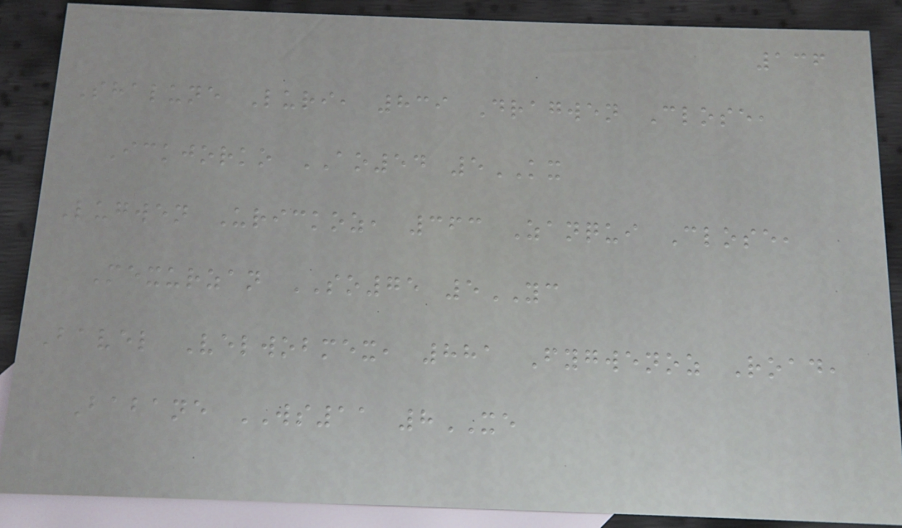136
Shalune Luri, 839 Dragwen Close,
Ickjorko AO54 5KX
Lugwen Urickoz, 363 Zanqui Close,
Mexurzan SO75 5YC
Bavel Velwobmex, 881 Fygwenoz Road,
Babane WS11 8XE
